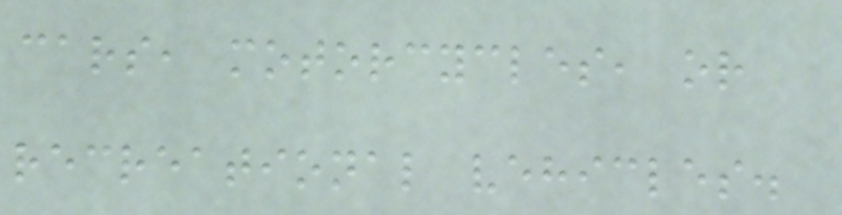cars, motorcycles, or
recreational vehicles.
